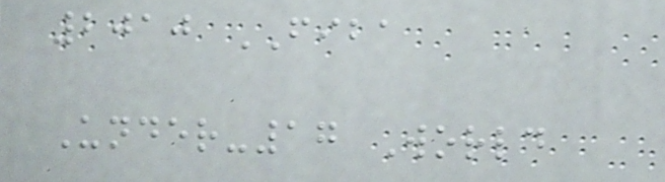2010 FIBA
Under-17 World
